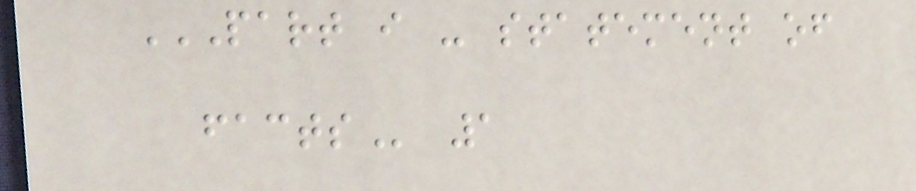PART I - STATEMENT OF
FACTS 1
